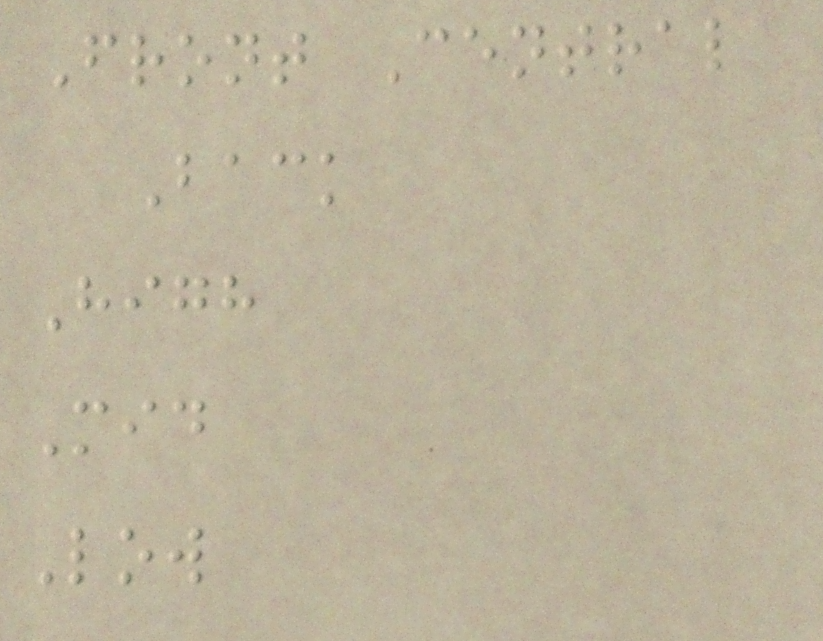Front Central
Back
High
Mid
Low
